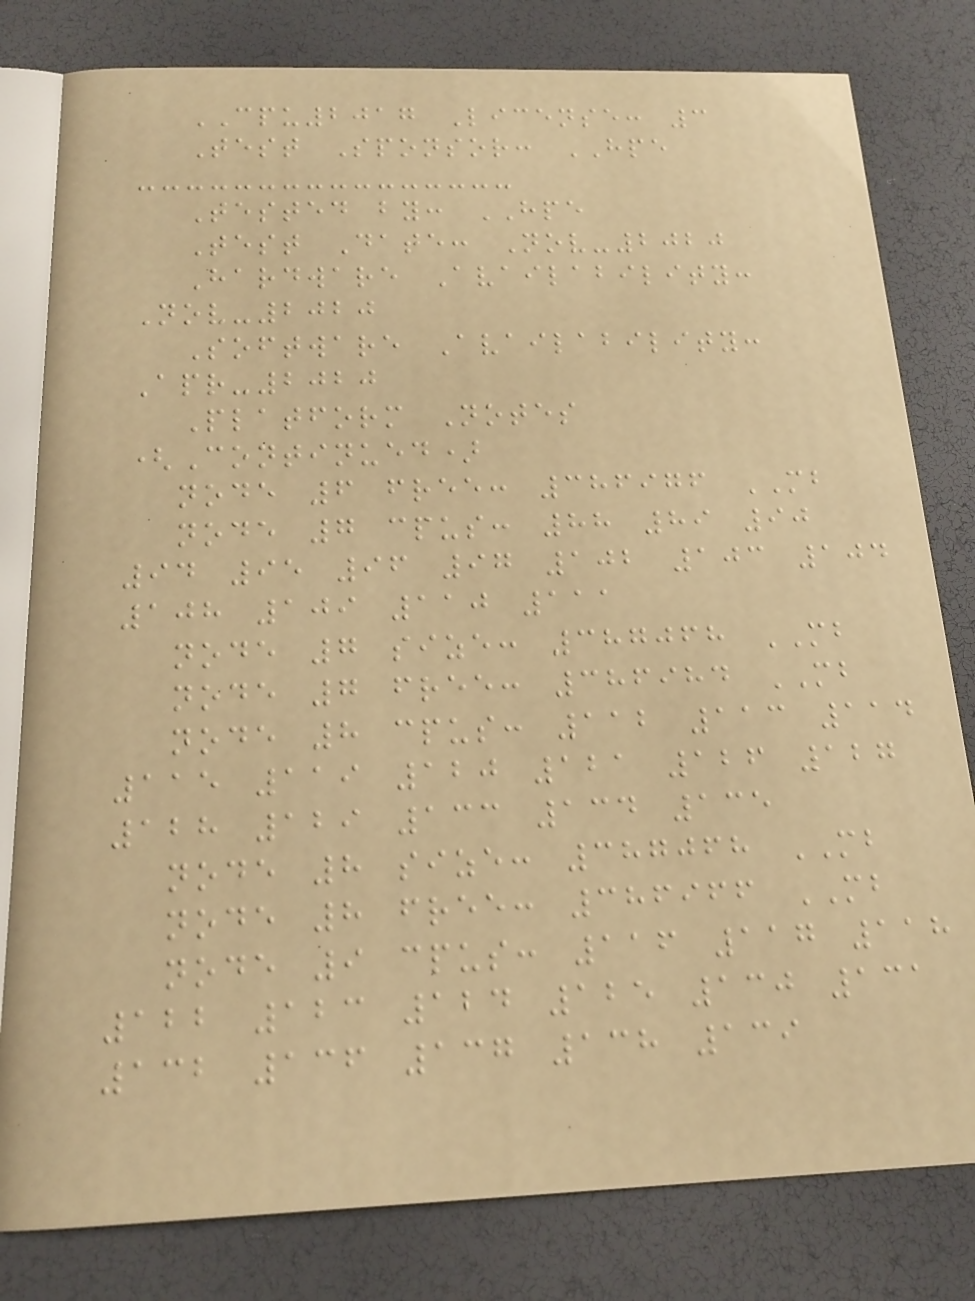CPU2017 License: 3
Test Sponsor: HPE
Tested by: HPE
Test Date: Nov-2020
Hardware Availability:
Nov-2020
Software Availability:
Apr-2020
Platform Notes
(Continued)
node 6 free: 386976 MB
node 7 cpus: 88 89 90
94 95 96 97 102 103 104
108 109 110 111
node 7 size: 387068 MB
node 7 free: 386984 MB
node 8 cpus: 112 113 114
115 119 120 121 126 127
128 129 133 134 135
node 8 size: 387068 MB
node 8 free: 386966 MB
node 9 cpus: 116 117 118
122 123 124 125 130 131
132 136 137 138 139
